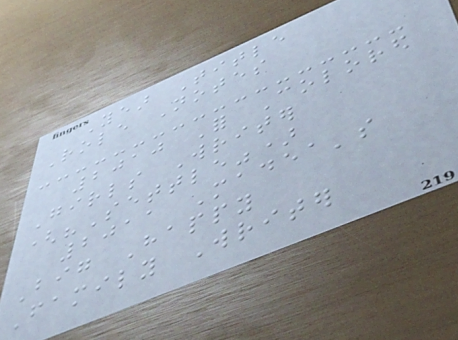Year Title
Role Notes
2010 For Colored
Girls Writer
("Settle")
2011 Madea's
Big Happy
Family Writer
